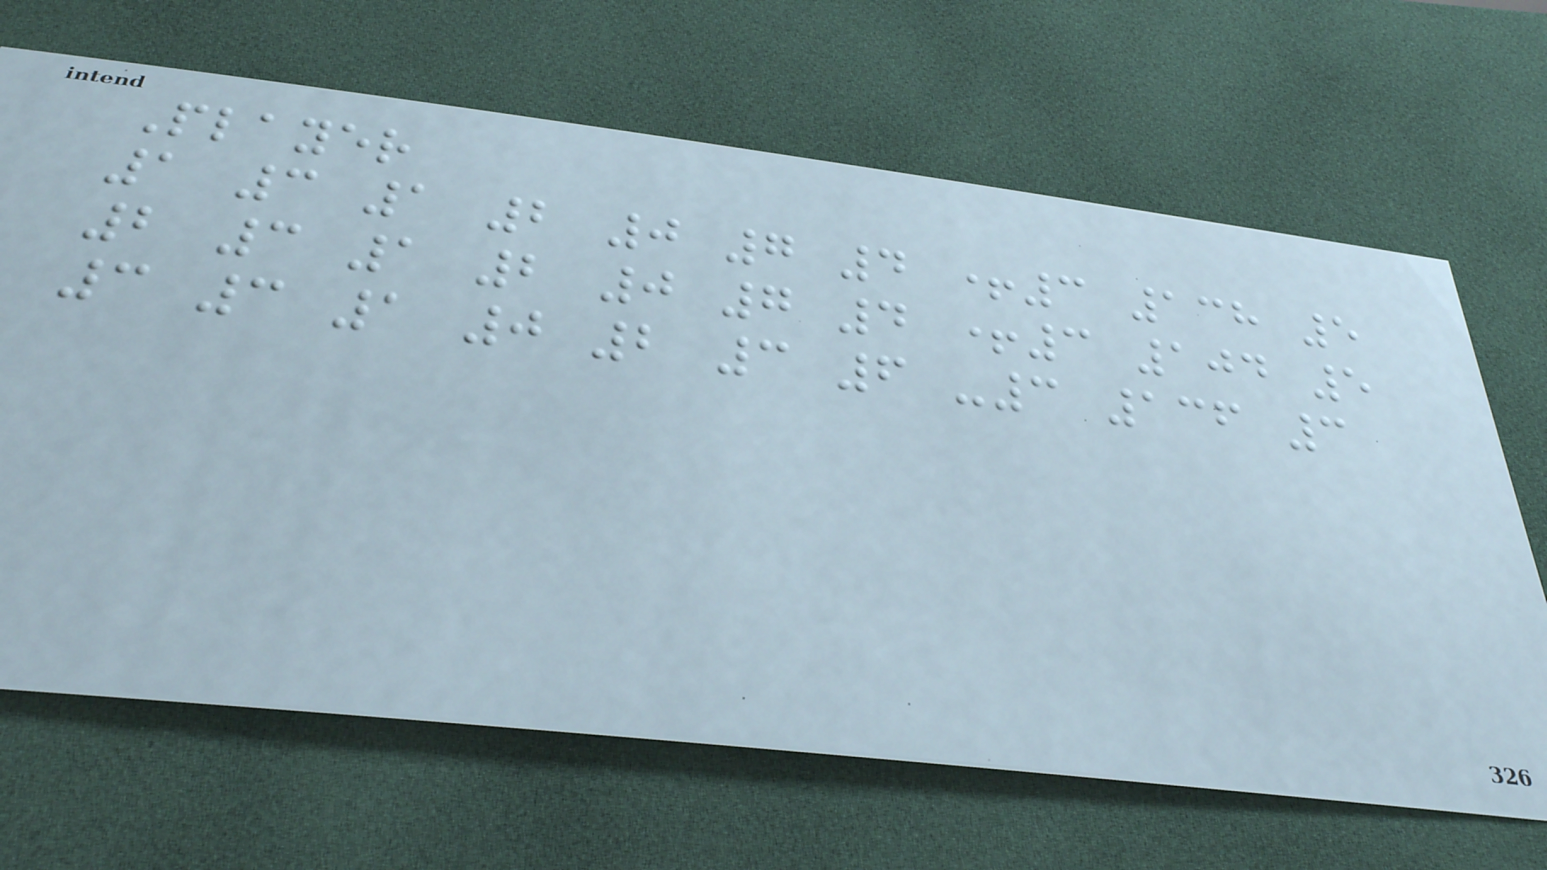Player
1 3 1 2 0 7 4 +3 138 5
2 3 1 2 0 7 4 +3 104 5
3 3 1 0 2 3 6 -3 136 3
